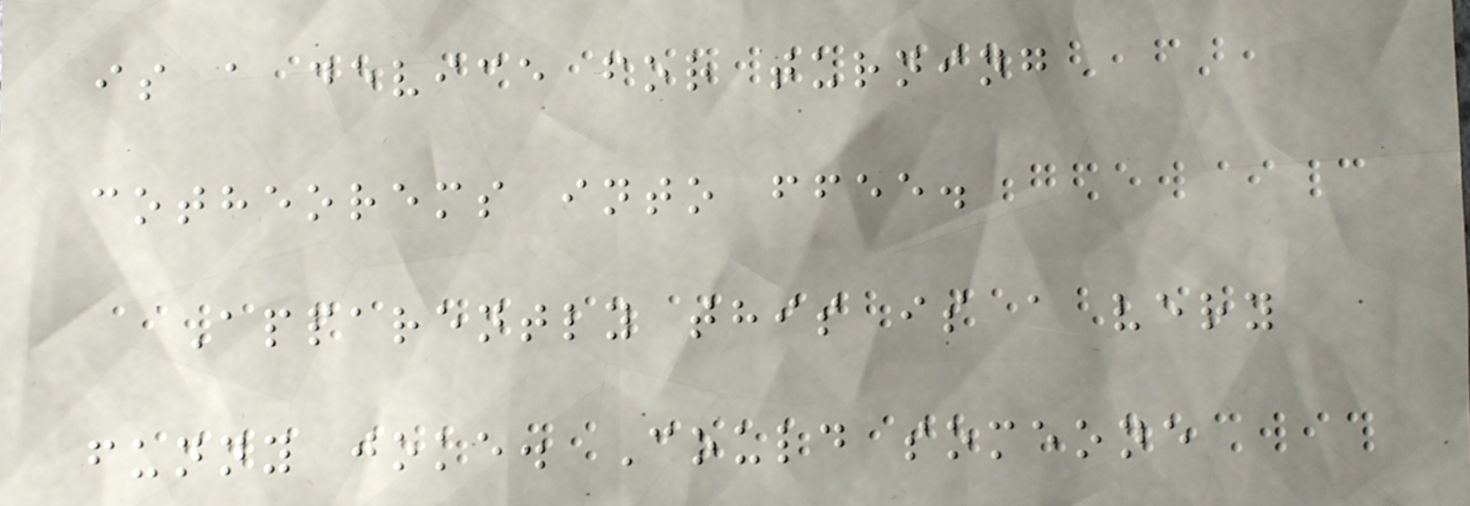is a device for turning
cotheorems into ffee.
Apparently this is a very
funny joke. Could someone
